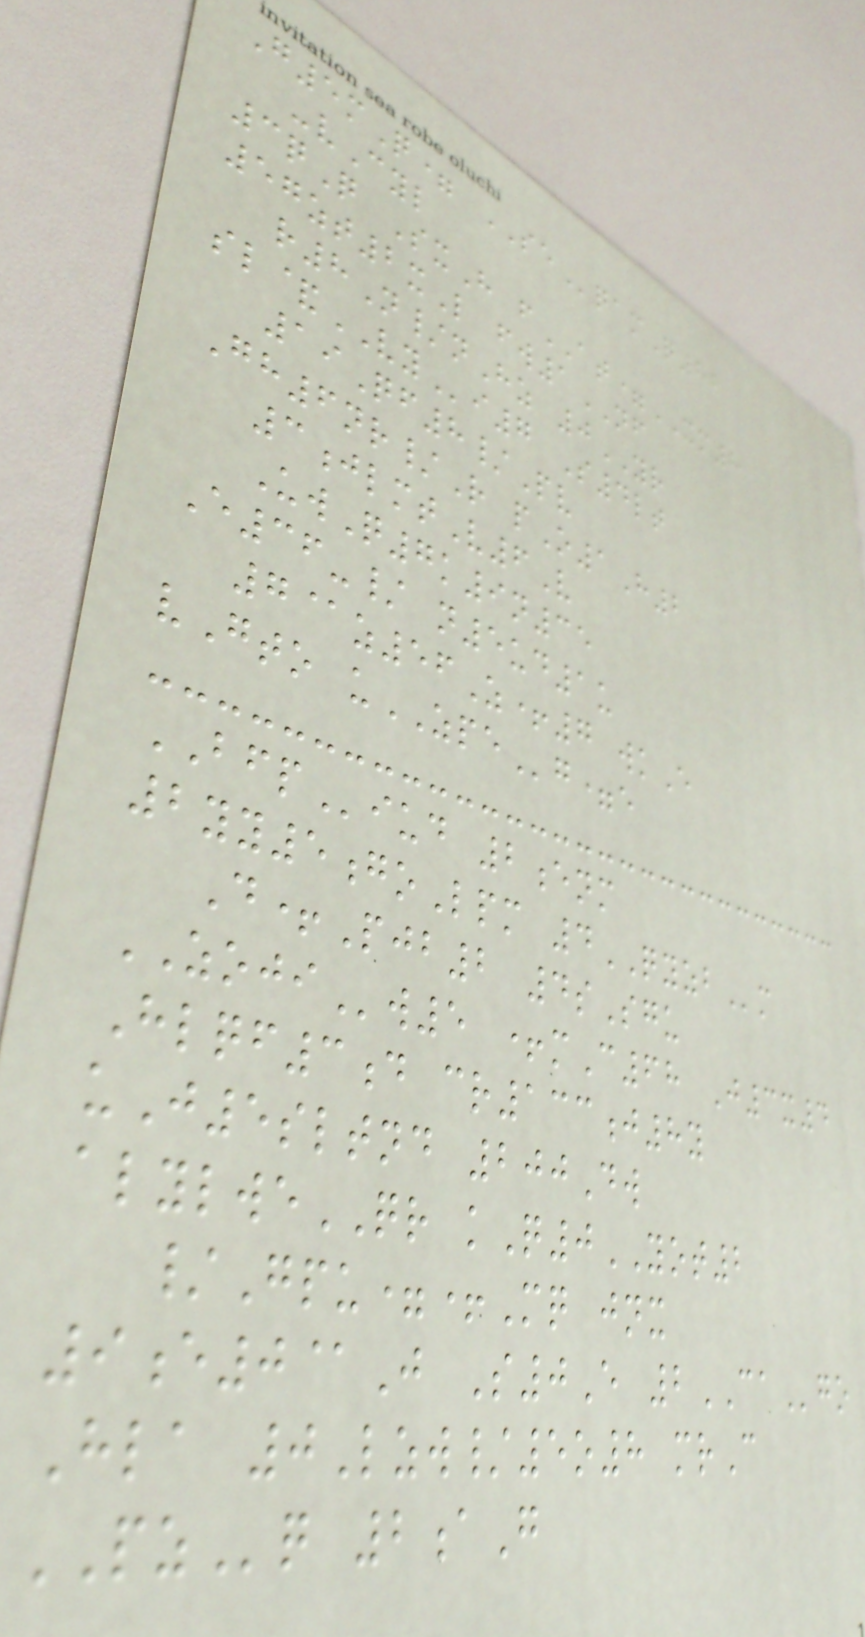G5mQ= SEqamQ82
-vCyl
3qQ SxH fAT=XM8
57zt2xL fw1NF
r8N/nHz 0YR
sl&VYi7 S4lt
19Qf8/Pv
Gh6nr/R pO1H2
3jlmtV6V
UwQ7k9n35
E36-/ n5ud1u
7@z56Z+7 wkE
vGto uZPEg=e
BFPiud 2enm
2yy5goLpm 4QYZBm
D+Pjb2 4sSgu
ZOJIw5 +mC68 J3x4
Hlqf3d cr133j8y
uJ5sltnd 200Dw
alylweQR kQ0YOT2
/Gpu=+Mq jnx
9e0@J S0E 2CAgo
Hla 0Lzw/5o8 mrC
PZq 2aG
